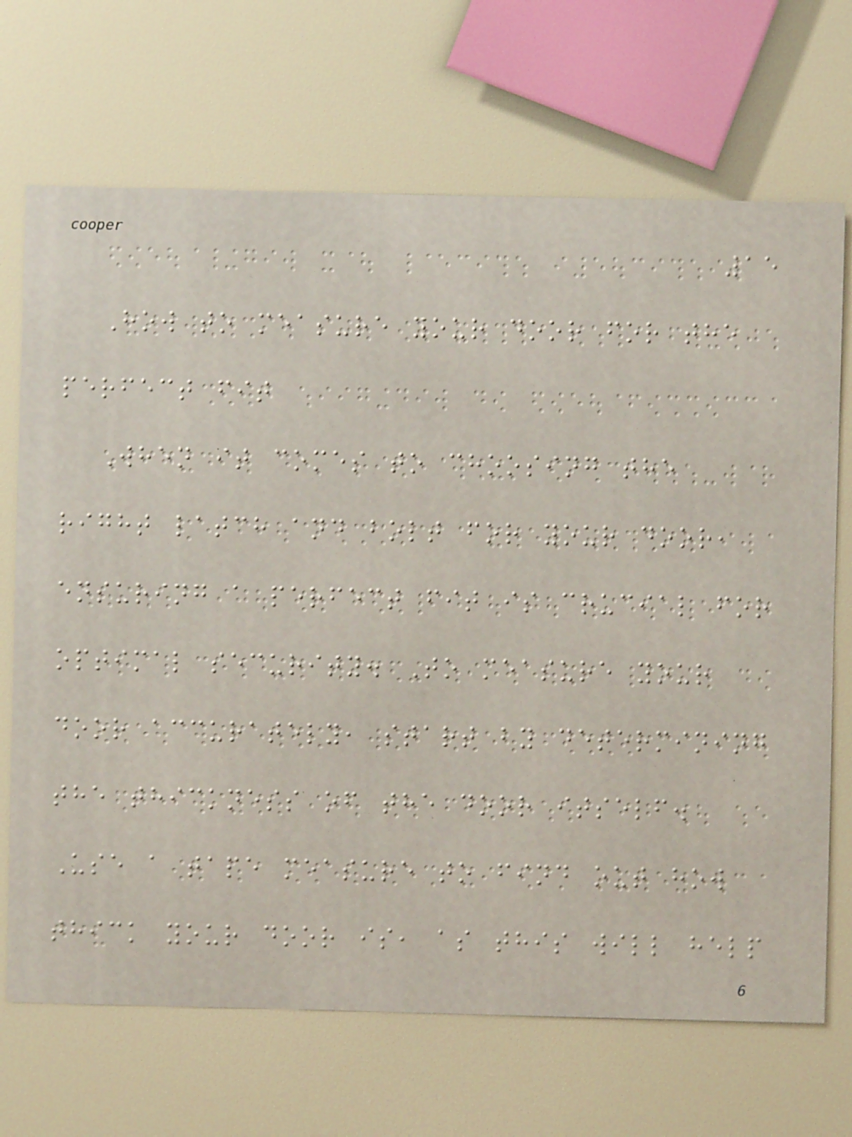15
How to measure your door for the
perfect fit
When it comes to choosing the
right latch and bolt for your door,
ensuring a perfect fit is crucial for
optimal security. To measure your
door accurately, start by determining
the thickness of the door itself.
Use a tape measure to find out how
thick your door is, as this will help
